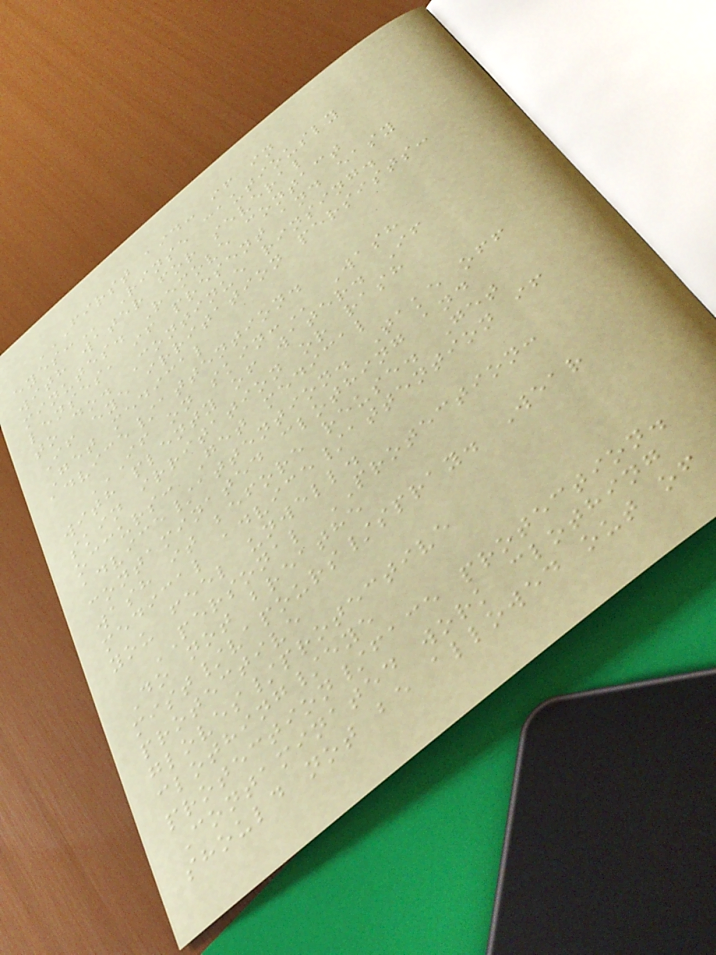FIRST AID: IF IN
EYES: Rinse cautiously
with water for several
minutes. Remove contact
lenses, if present and easy
to do. Continue rinsing.
If eye irritation persists:
Get medical
advice/attention.
IF ON SKIN: Wash
with plenty of water. If
skin irritation or rash
occurs: Get medical
advice/attention. Take off
contaminated clothing and
wash it before reuse. Get
medical advice/attention if
you feel unwell.
PERSONAL PROTECTION:
Do not breathe
mist/vapours/spray. Wear
protective
gloves/protective
clothing/eye
protection/face protection.
Contaminated work clothing
should not be allowed out of
